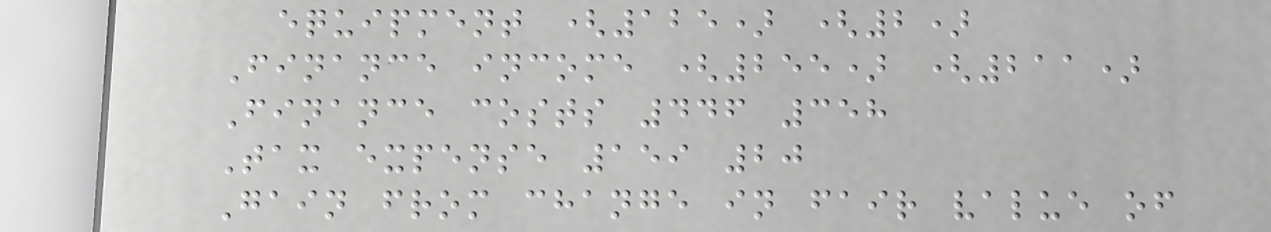equipment (125) (2)
Finance income (255) (211)
Finance costs 446 358
Tax expense 159 20
Gain from change in fair value of
